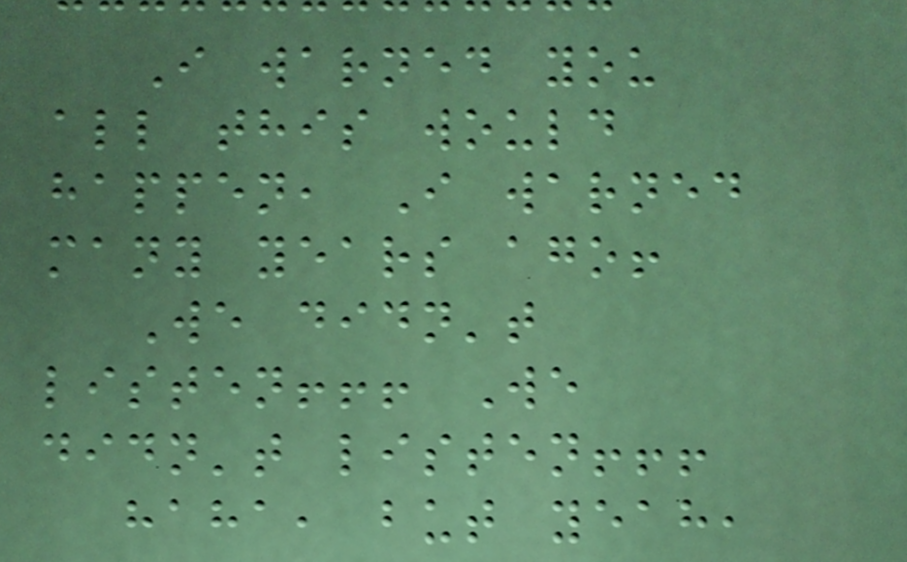I warned you
all this would
happen, I warned
many years ago!
We didn't
listen!!! We
didn't listen!!!
haha, but yeah,
